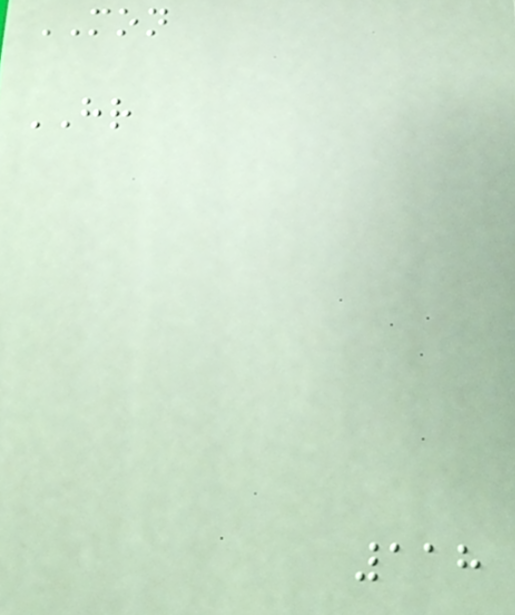MON
HR
118
